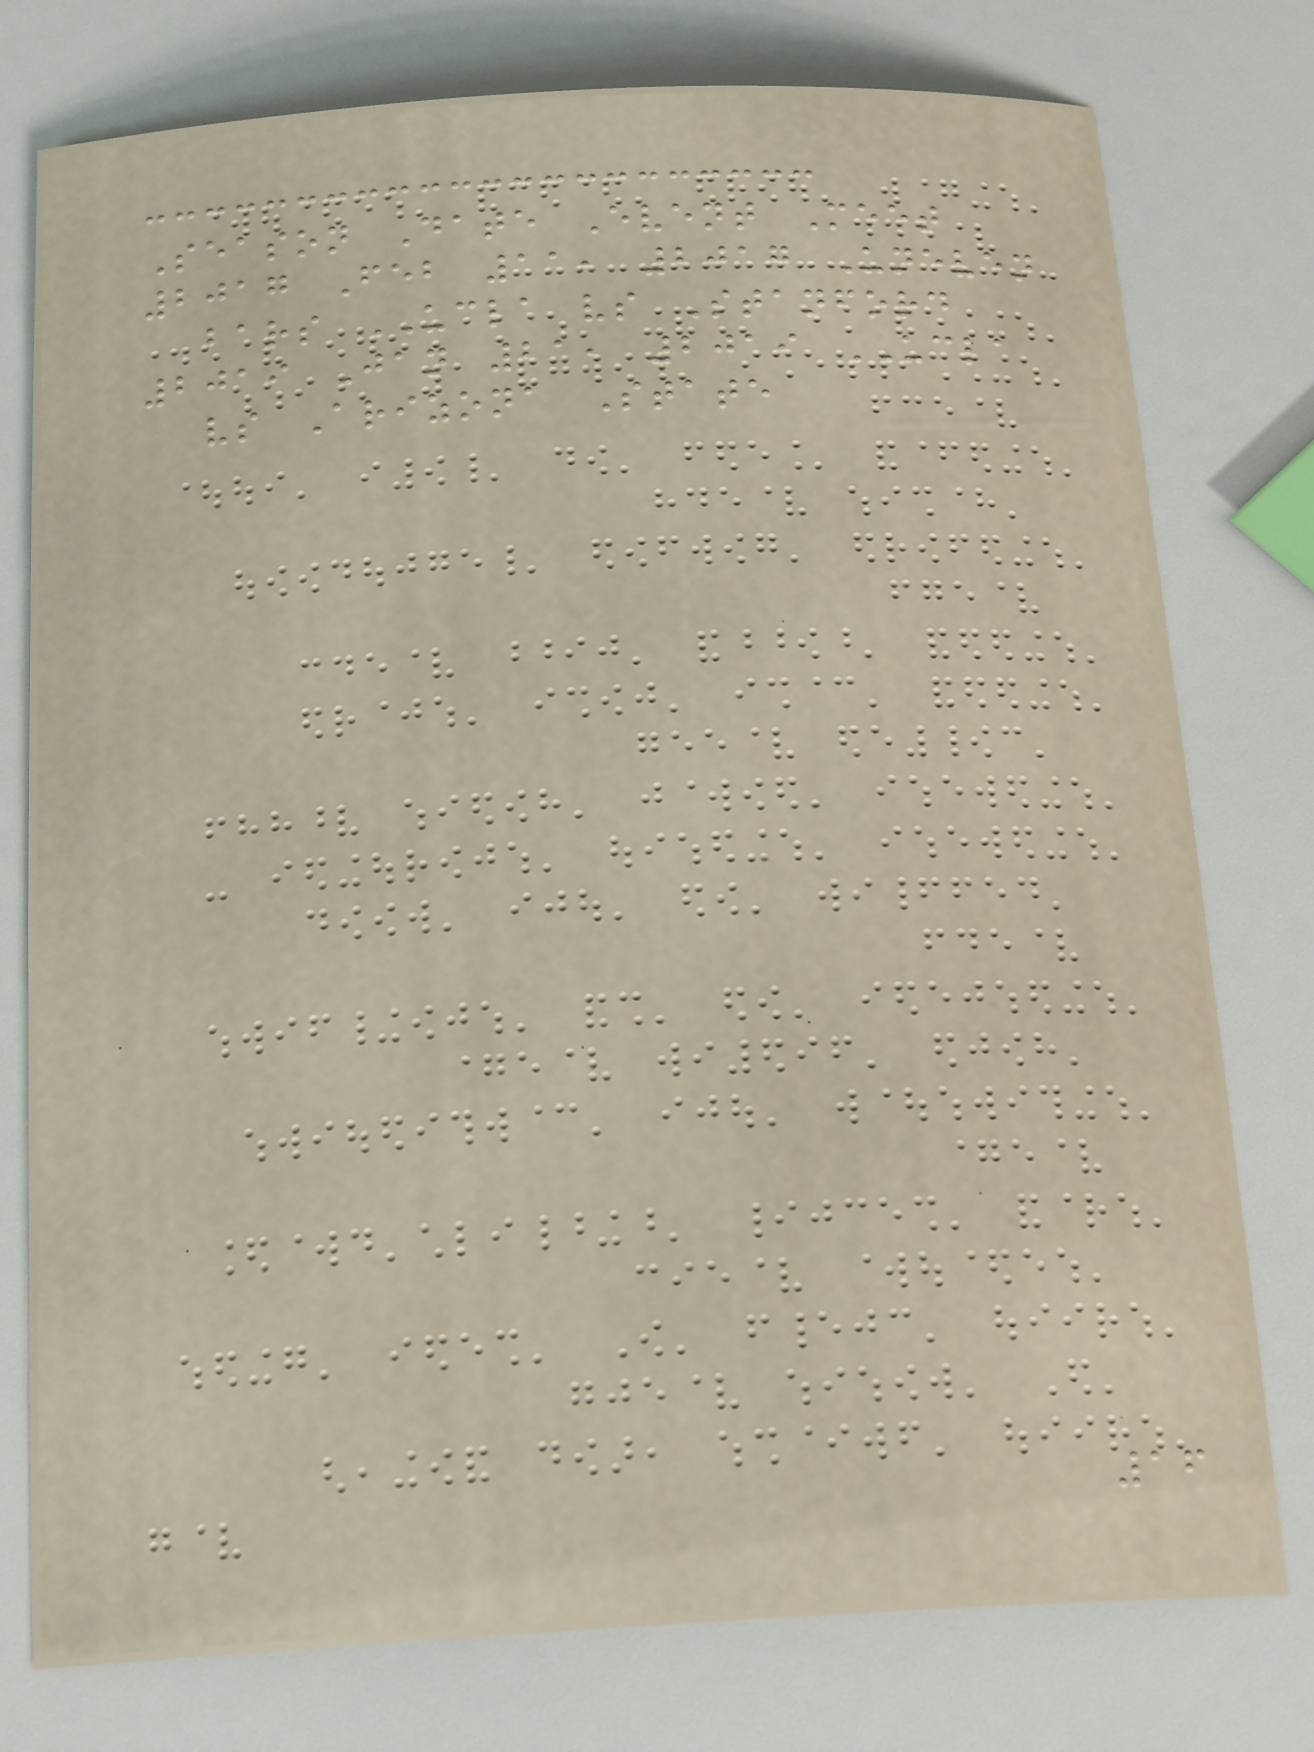Season Date Event Meet
2017 Feb 11, 2017 Uneven
bars UCLA vs Stanford
2019 Jan 21, 2019 UCLA
vs Arizona State
16
